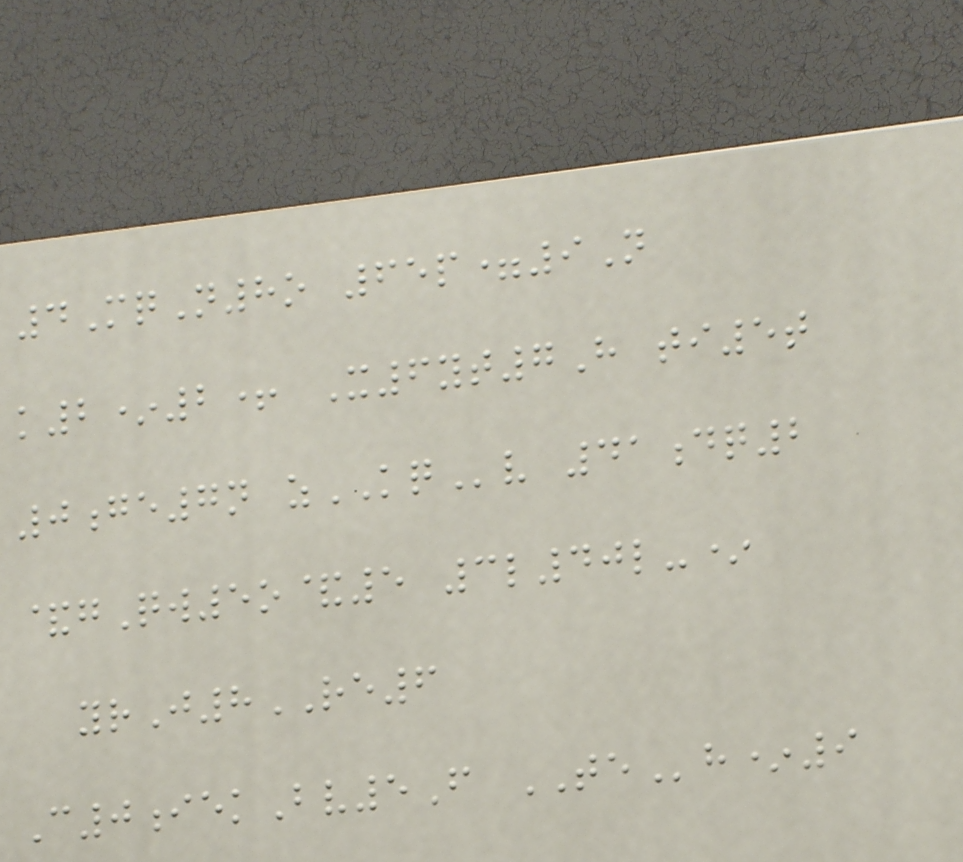4MqN8o 65p=9N
k2*2+ X6yt7H ti5t
0ge7n zKQv 41dq2
&gQw5o&5 3l40l-*
yrJ8RE6
C0iekBv5F TEh*9
